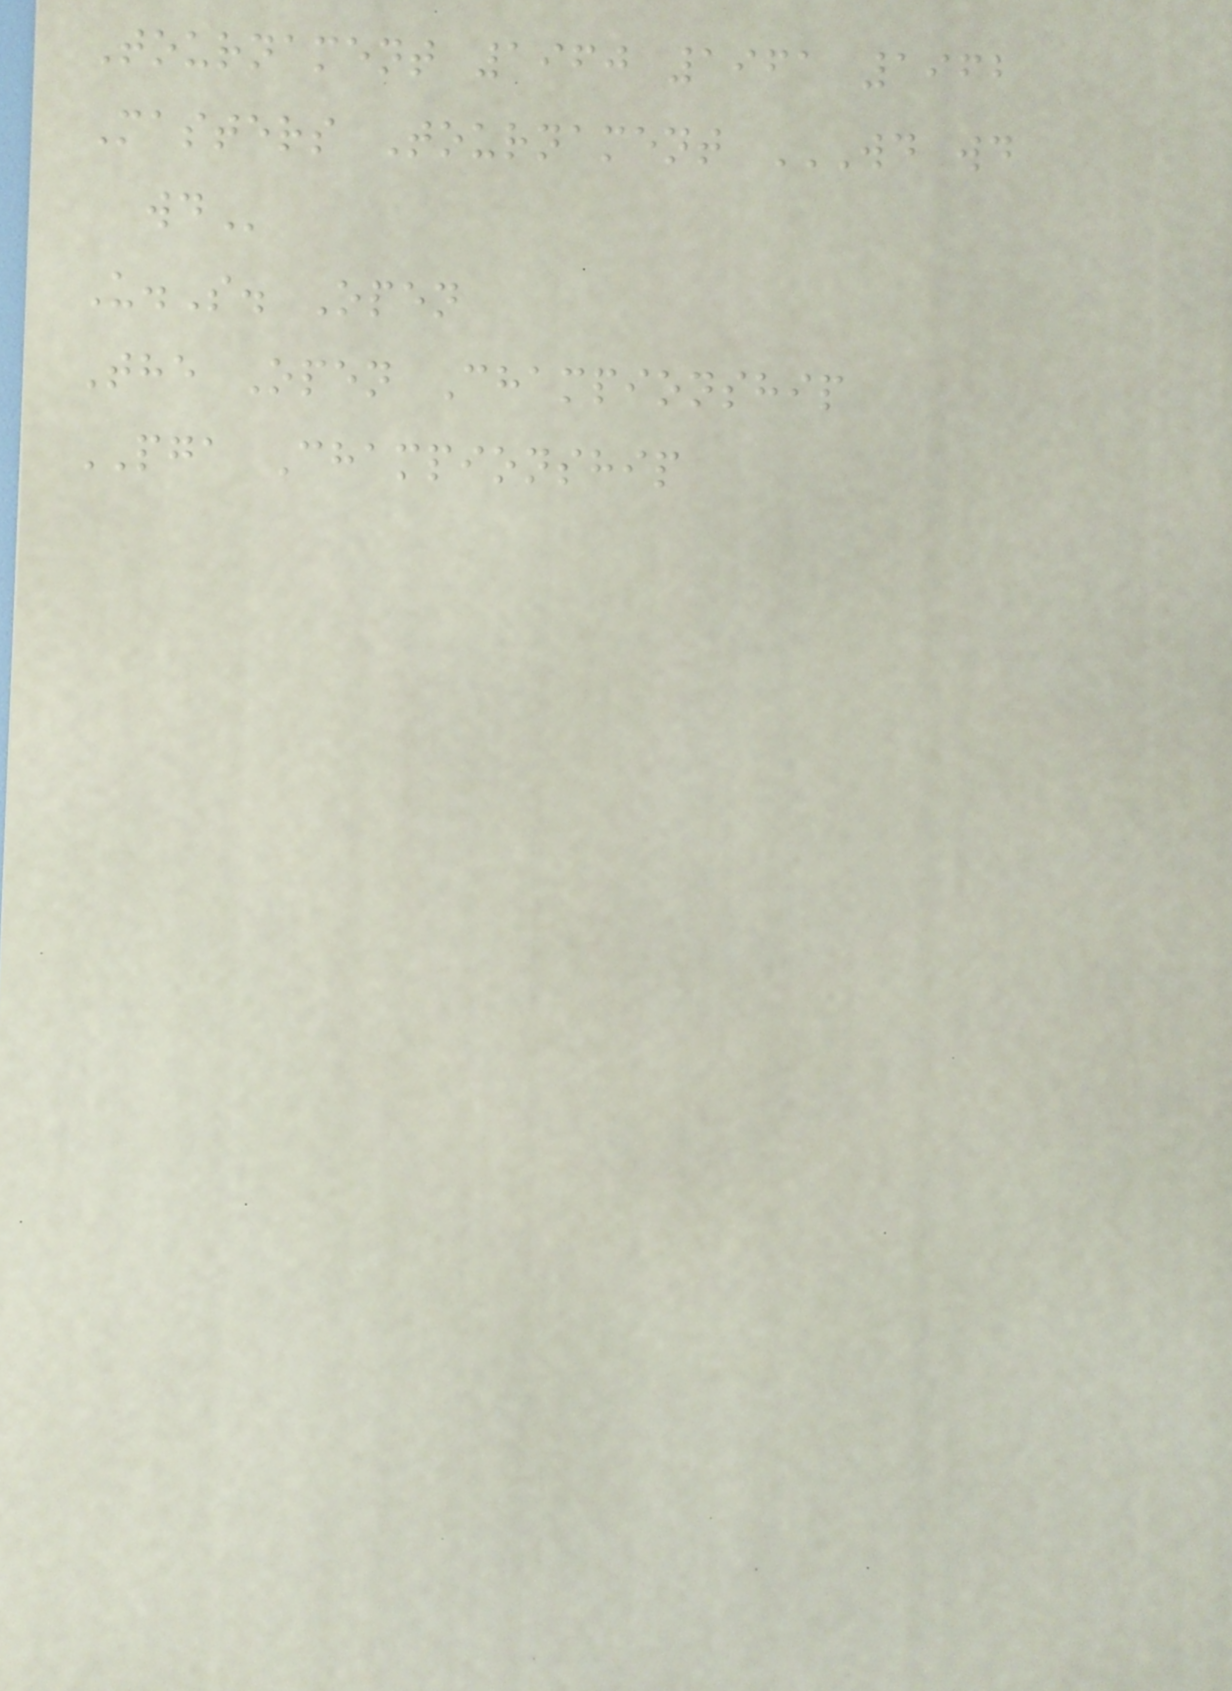Tournament 1960 1961 1962
Masters Tournament WD WD
WD
U.S. Open
The Open Championship
PGA Championship
